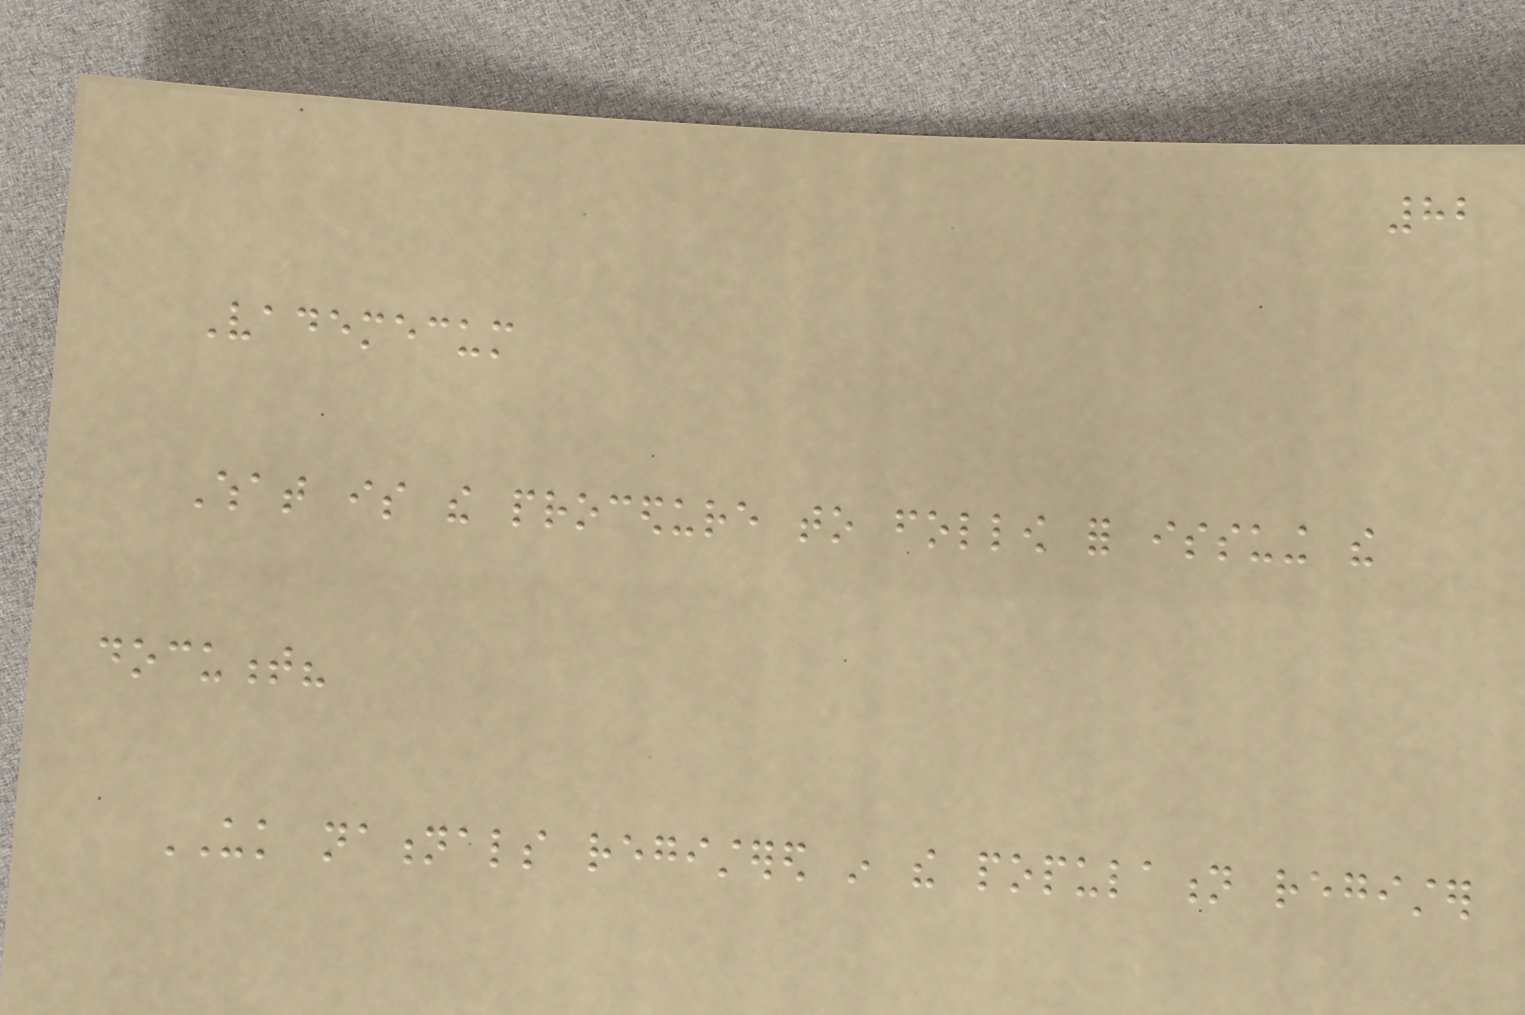82
Vademecum
What is the procedure to follow for issuing the
document?
UK nationals registered in the population register
